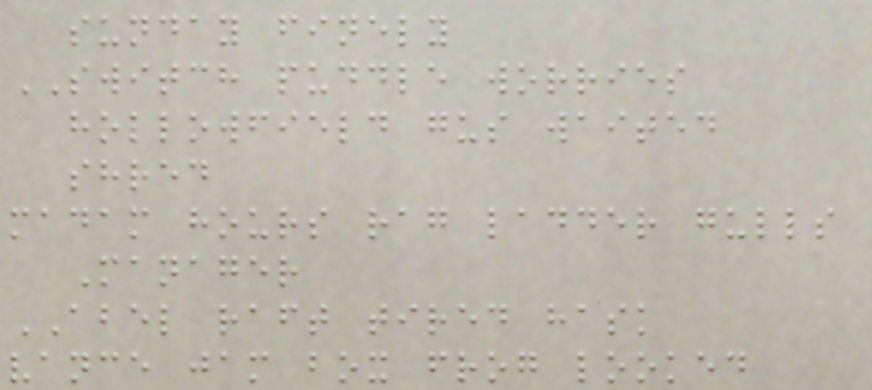sunday finely
SWITCH puddle worries
hollowfield gus waited
shred
madam hours rag ladder gulls
Manager
ABEL raft tired hask
vance jam box frog looked
